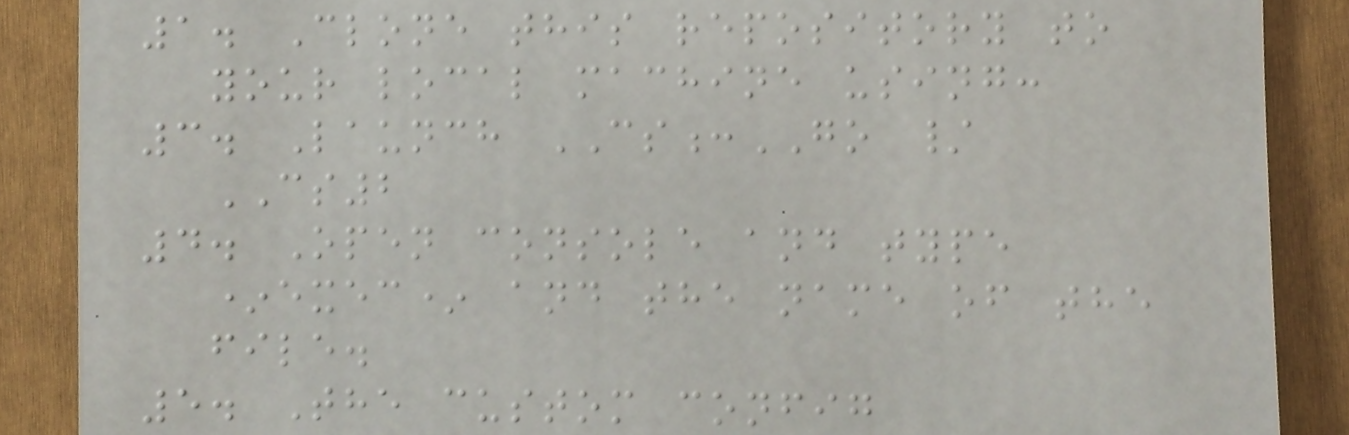1. Clone this repository to
your local machine using:
3. Launch CS:GO /
CS2
4. Open console and type
*exec* and the name of the
file.
5. The custom config
